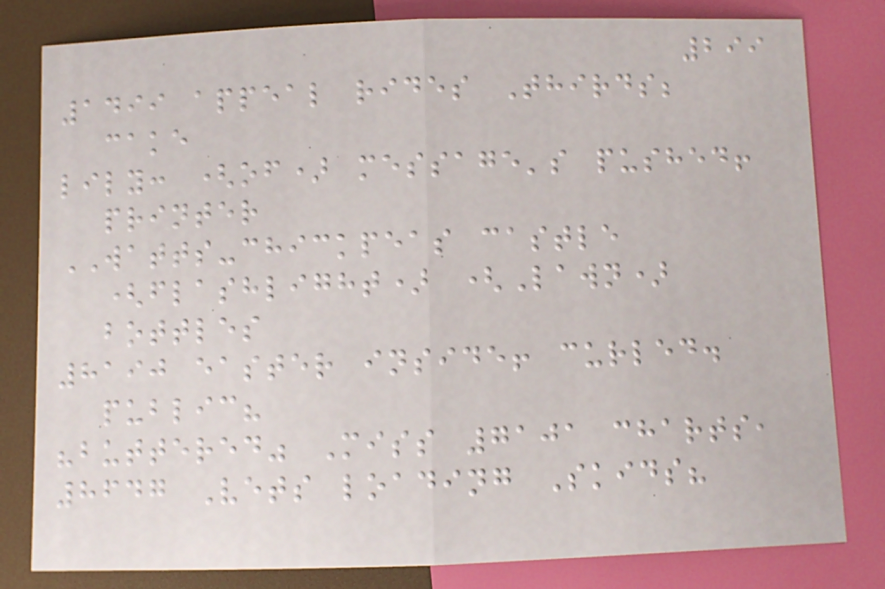299
1499 appeal rides Thirds;
cake
lily: (of) message's pushed!
printer
WATTS-chickpeas castle
(flashlight) (Lawn)
bottles
8190 easter inside! curled.
public?
"buttered" Miss 7101 charts,
8647 Vets loading Skids?
